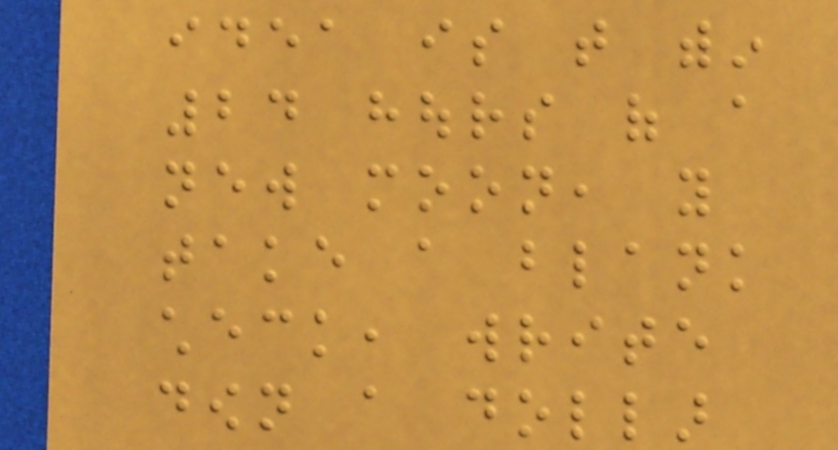idea is that within
24 hours of a
new moon, you
take a blank
check, write
down a dollar
